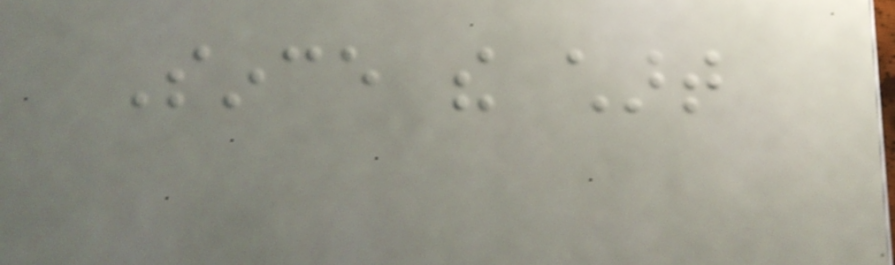Since the chart
